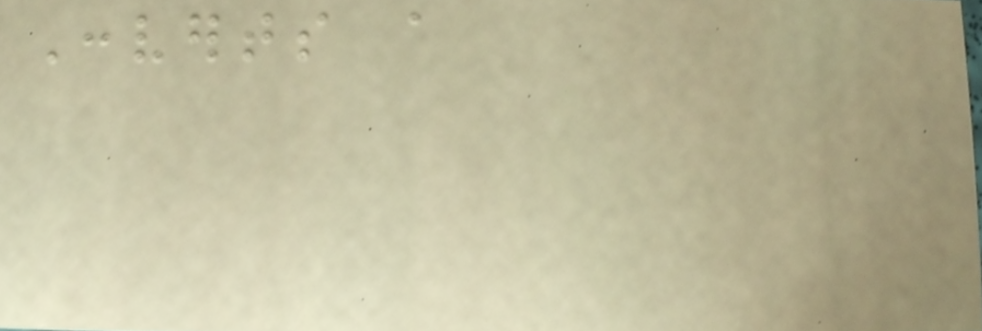Converts a
